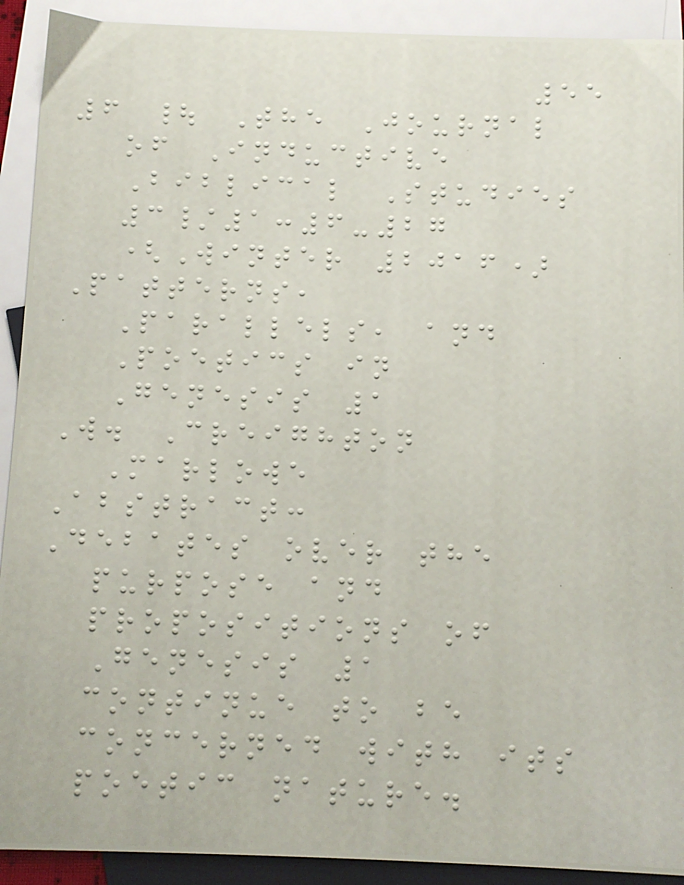55
6 | The Journal
of Inductive
Biblical Studies
3/1:6-27
(Winter 2016)
Patterns,
Parallels, and
Poetics in
Genesis 1
W. Creighton
Marlowe
Abstract:
Debates over the
purpose and
propositions of
Genesis 1
continue to be
concerned with its
poetic nature.
